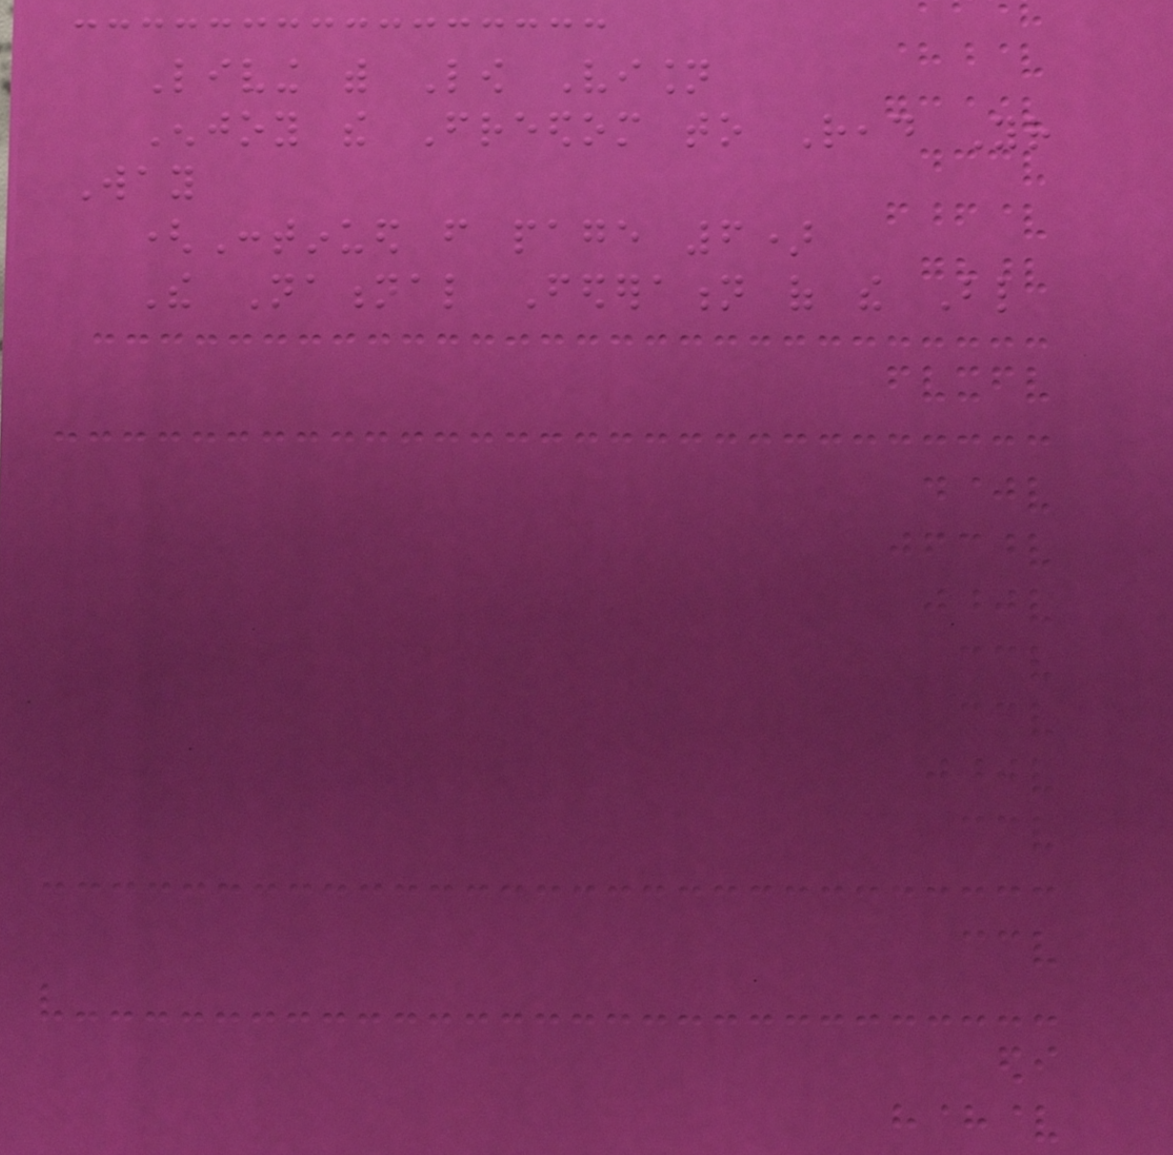Living with Low Vision
Enjoy the Freedom to Read Your
Way
(Continued from page 6)
The National Federation of the Blind
